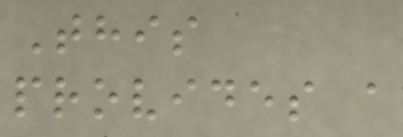This
provides a
